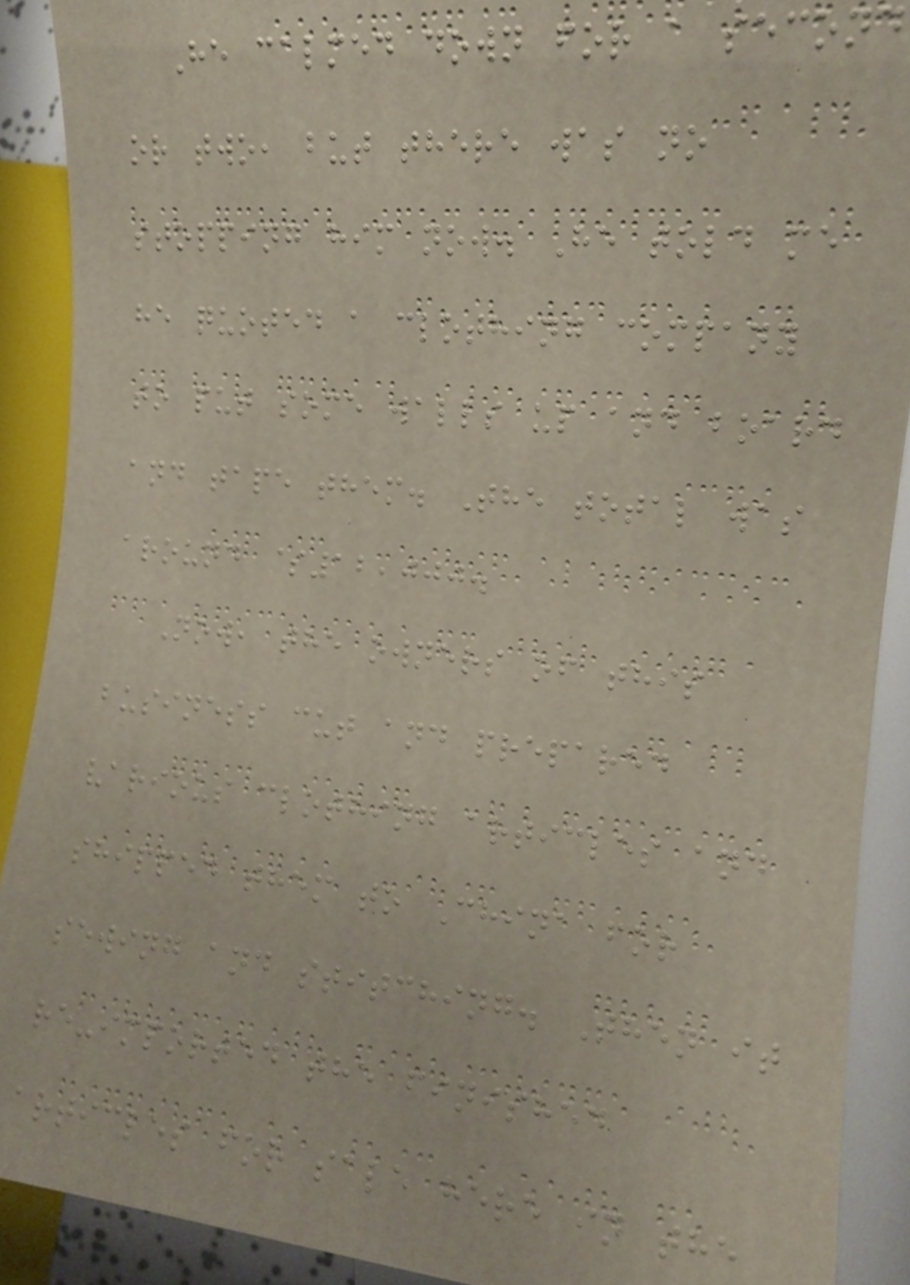He calmed down for a second
or two, but there was no
stopping him now. He told me
he quoted a clothing company
to put some walls up and board
and tape them. The total was
around $12,000.
Now, the owners of this
business cut and prepared
various clothing articles and
shipped them to China for
sewing and stitching. Then it
re-imported the finished
articles for sale here in the
